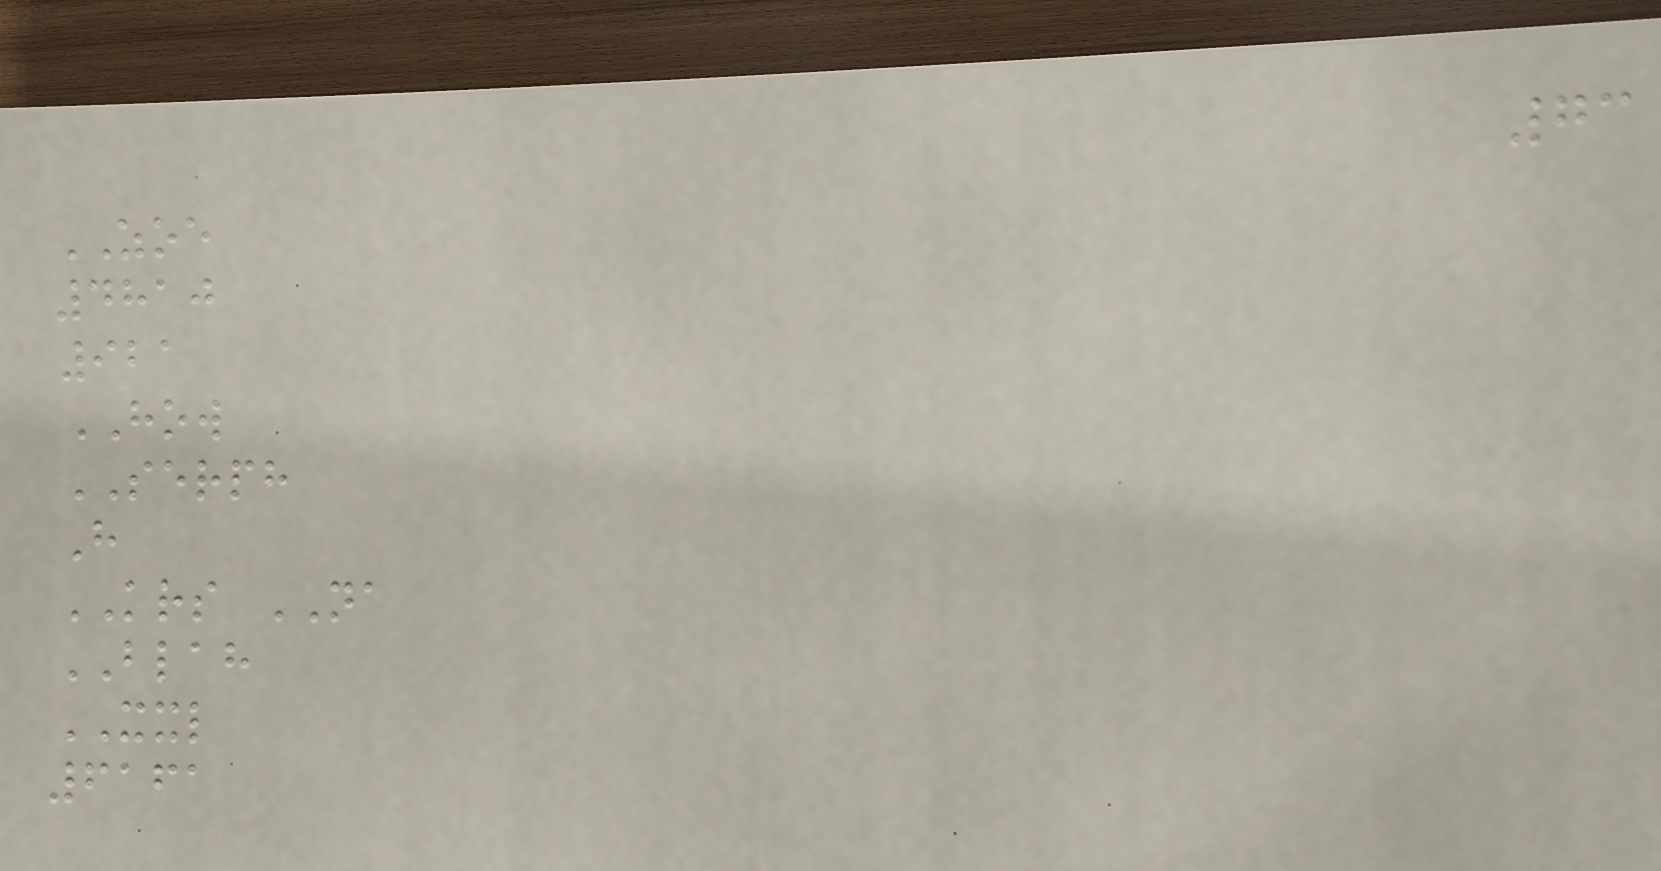73
ZOE
4810
921
HOW
SERPH
H
KRS NA
BLAH
XXL
6161
